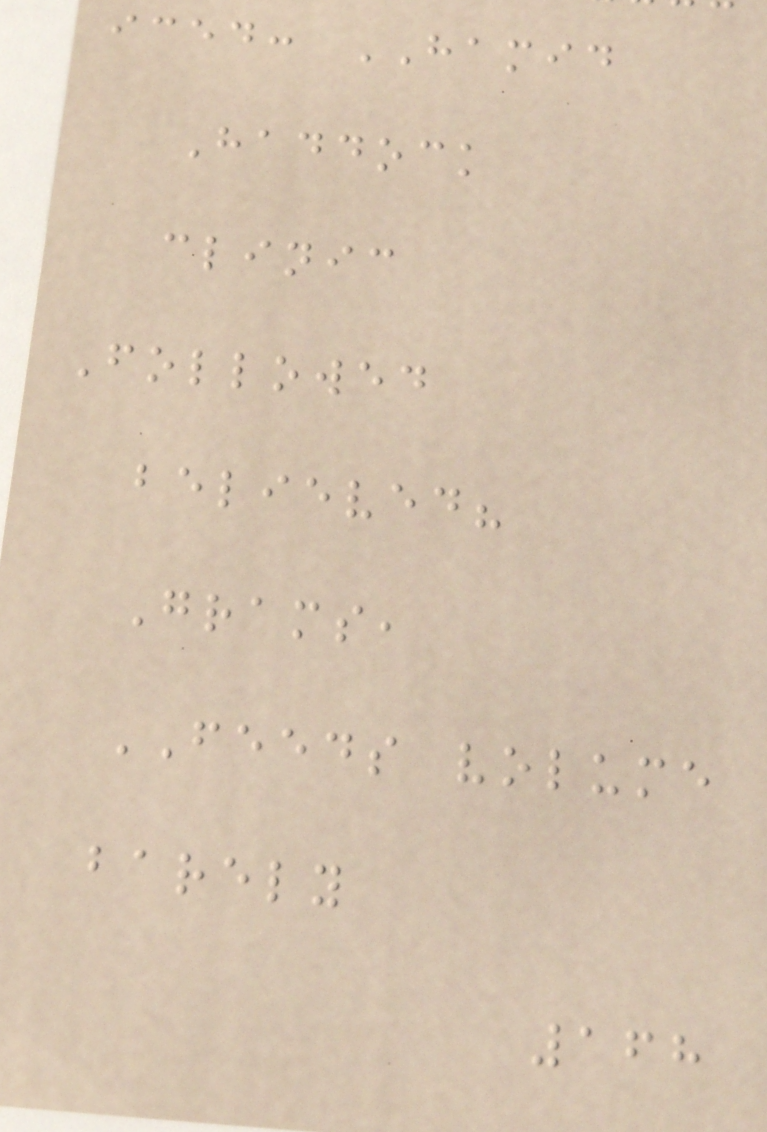iced: HAMID
Haddock
clinic
Followed
believed?
Grams,
FEEDS volume
barely
168
